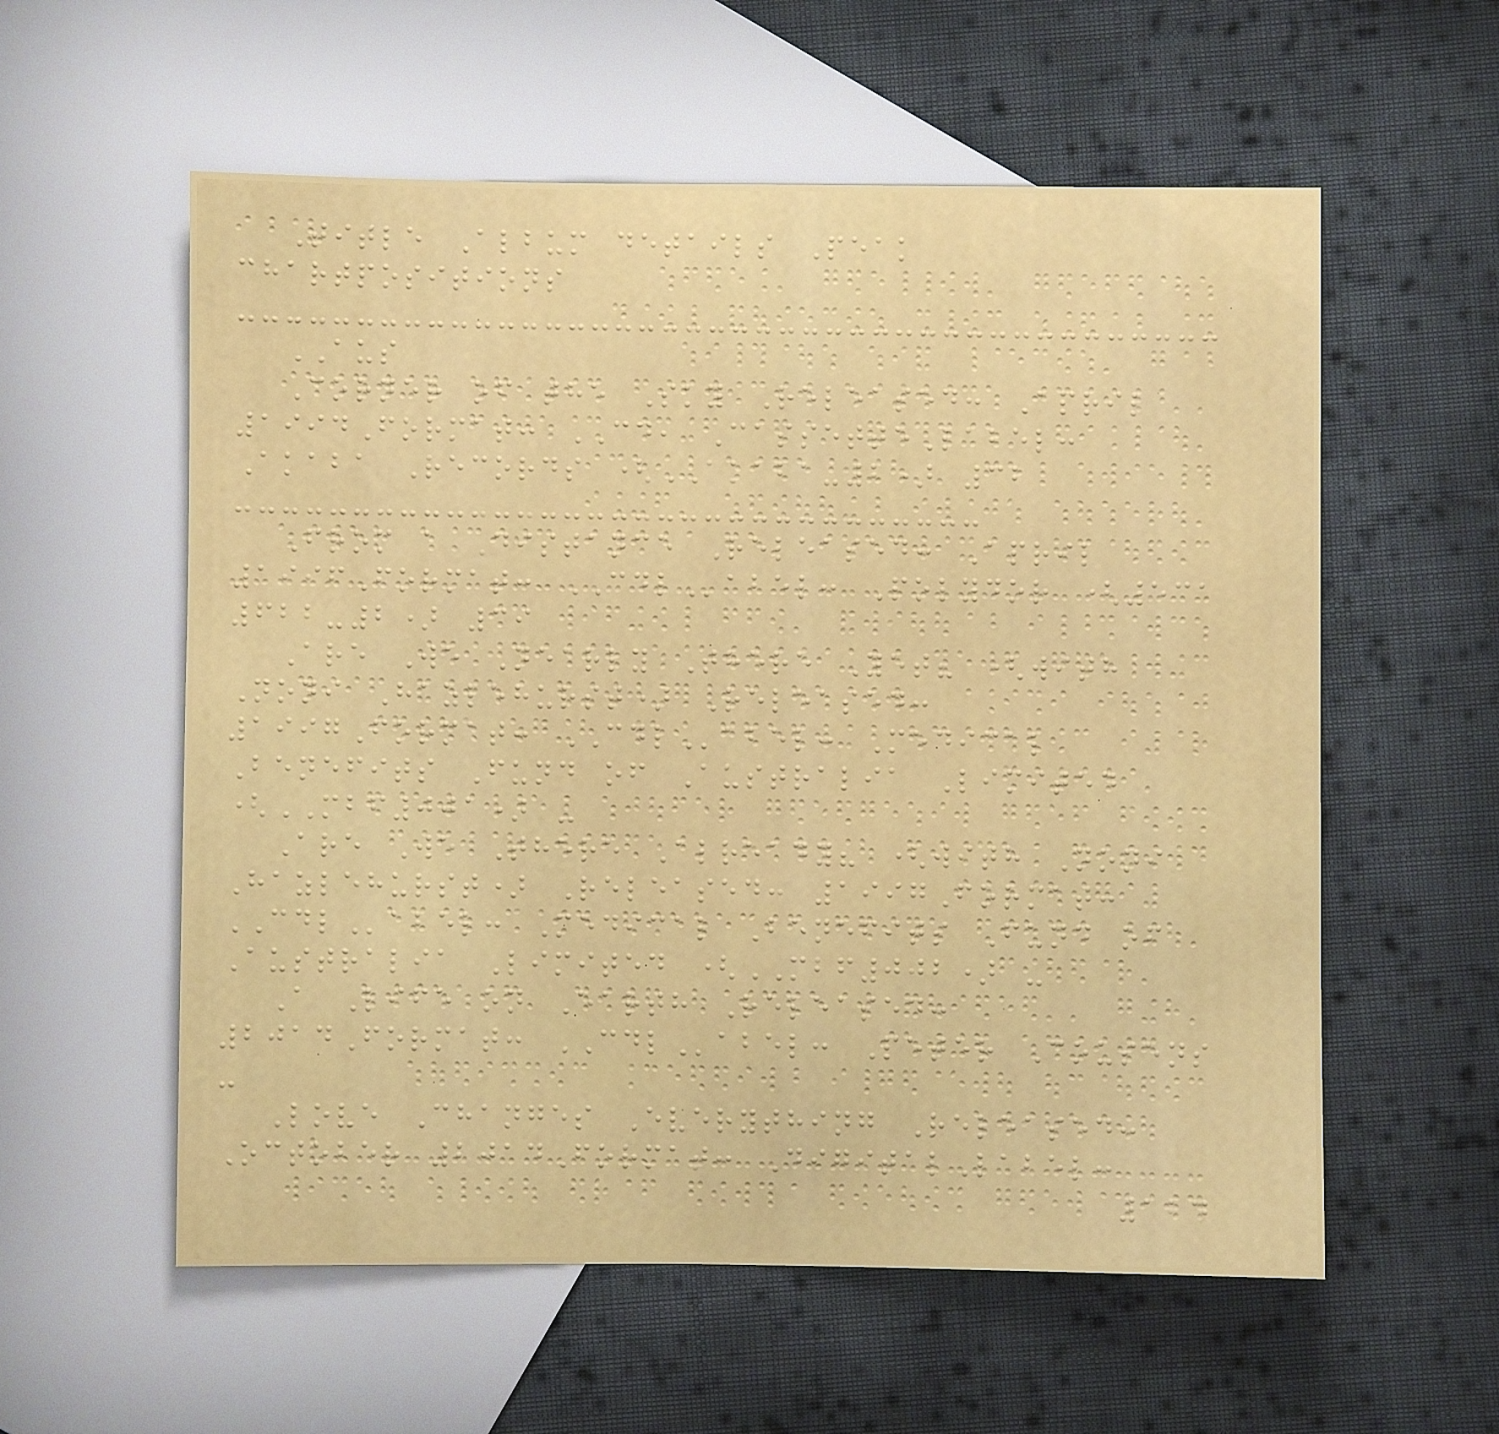Title Album details Peak
chartpositions
AUS
Corner of the Sky Released: April
1994Format: CD, CassetteLabel:
Akaba Records (AKABA-2) 32
From a Distance Released: April
1996Format: CDLabel: Polydor (531
622-2) 39
Are We Nearly There Yet? (with
Noni Hazlehurst) Released:
1997Format: CDLabel: Medical
Benefits Fund of Australia Limited
(MBF001) -
Are We There Already? (with Noni
Hazlehurst) Released: 1997Format:
CDLabel: Medical Benefits Fund of
Australia Limited (MBF002) -
A Life on Earth Released:
2014Format: CDLabel: Peter Cousens
-
Love Changes Everything Released:
October 2014Format: DigitalLabel:
124
